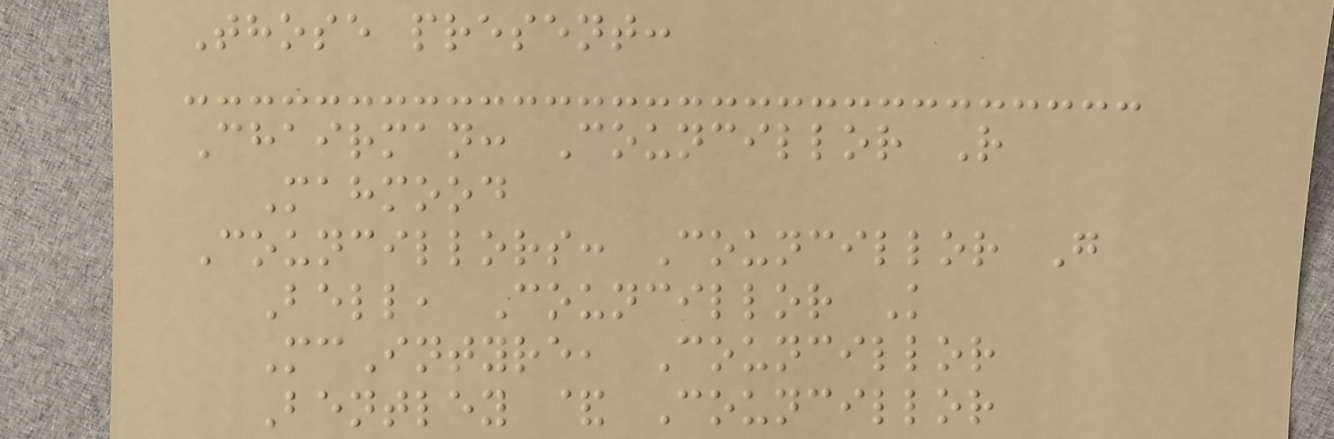Those present:
Chairman: Councillor R
Mahmood
Councillors: Councillor G
Bell, Councillor K
McIntyre, Councillor
Bentley & Councillor
